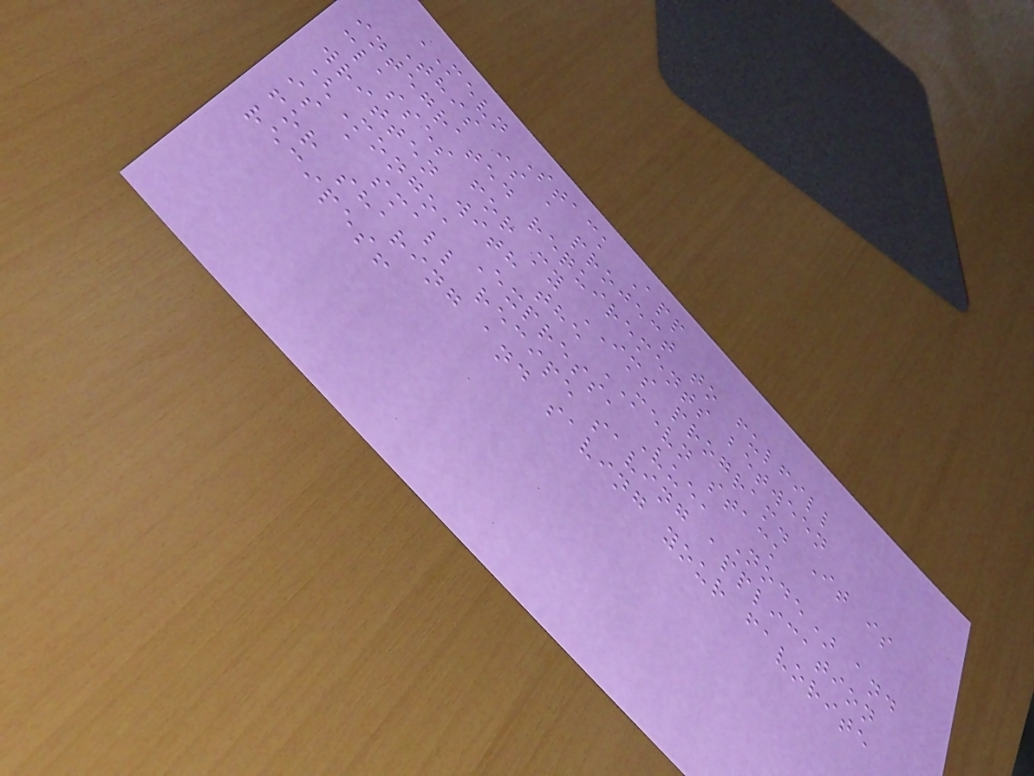MEVN Stack App
This is a project to fulfill
integrated requirements between
classes for my IMS program. It is
written with the MEVN stack
(Mongo, Express, Vue, Node) and
is a small recipe saving application
for sharing and saving your favorite
recipes!
